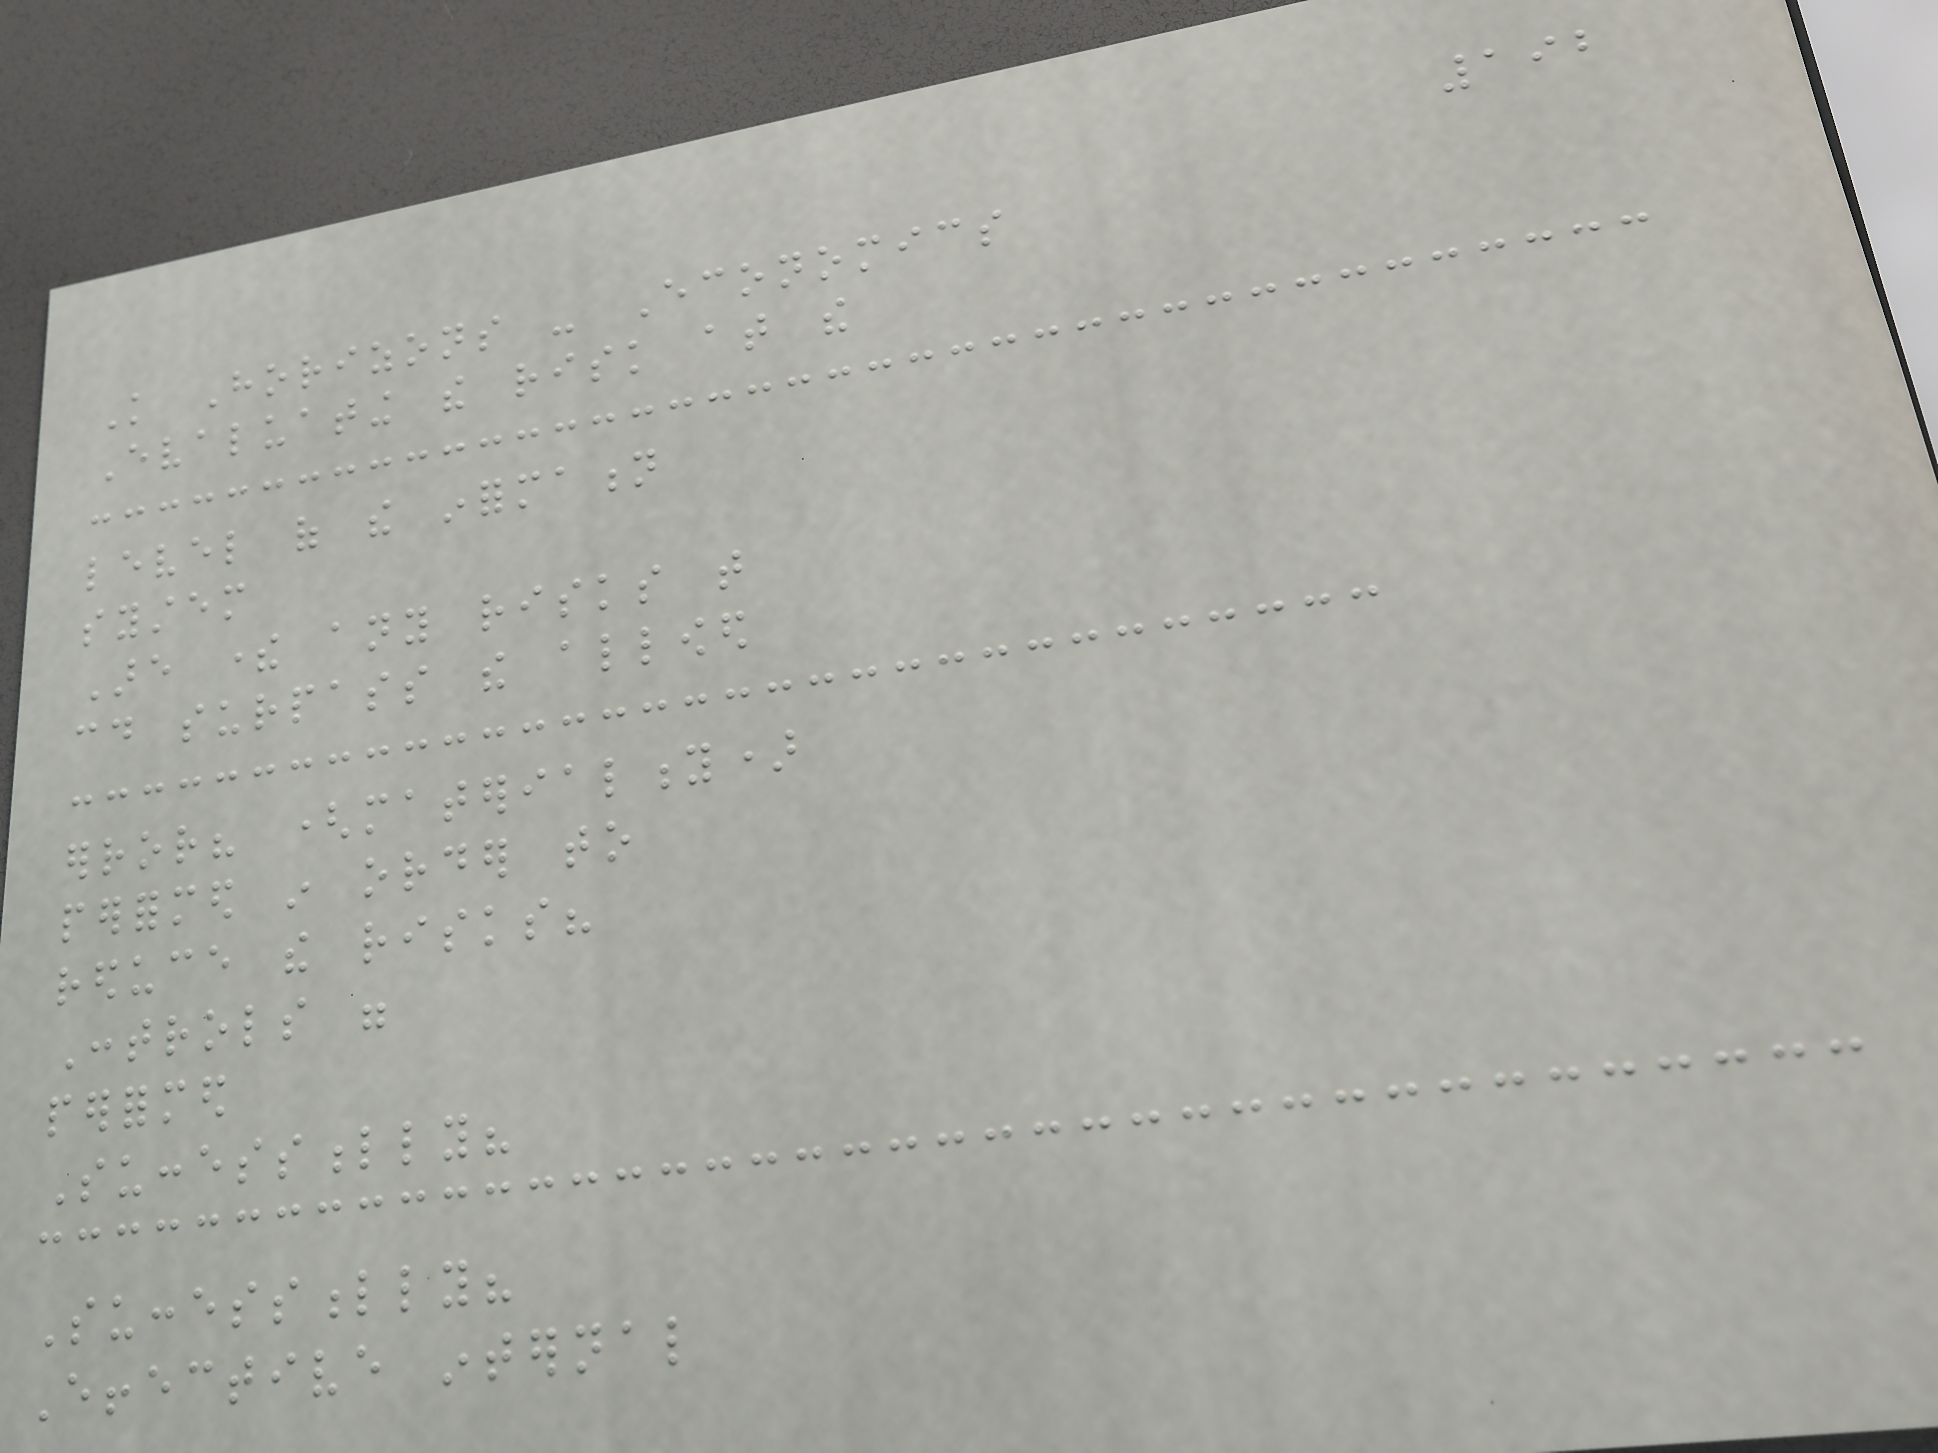192
Knowledge Horizons - Economics
Evaluating the risk at the
level of the information
system
Are there any risks that
could surpass the allowed
error? (materiality)
performed in order to
reduce the risks?
Controls were
performed
Successfully?
Successfully?
Effective internal
